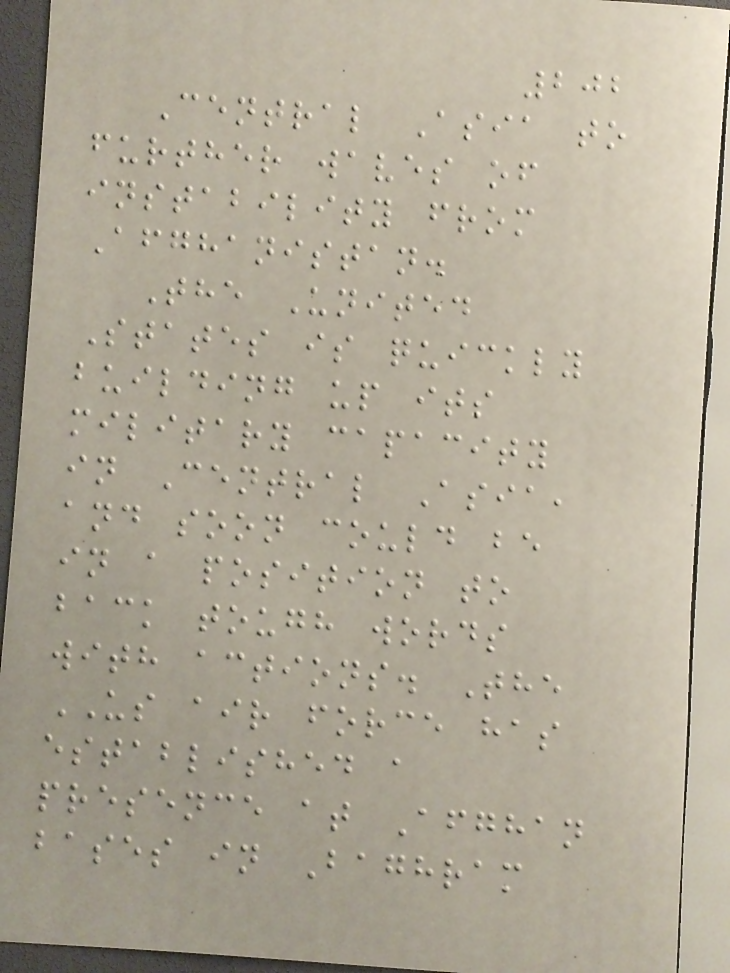202
Central Asia to
further waves of
instability from
Afghanistan.
The United
States is quickly
building up its
military capacity
in Central Asia,
and soon could be
in a position to
back tough words
with actions. The
US air force has
established a
presence at Afghan
bases in Baghram
